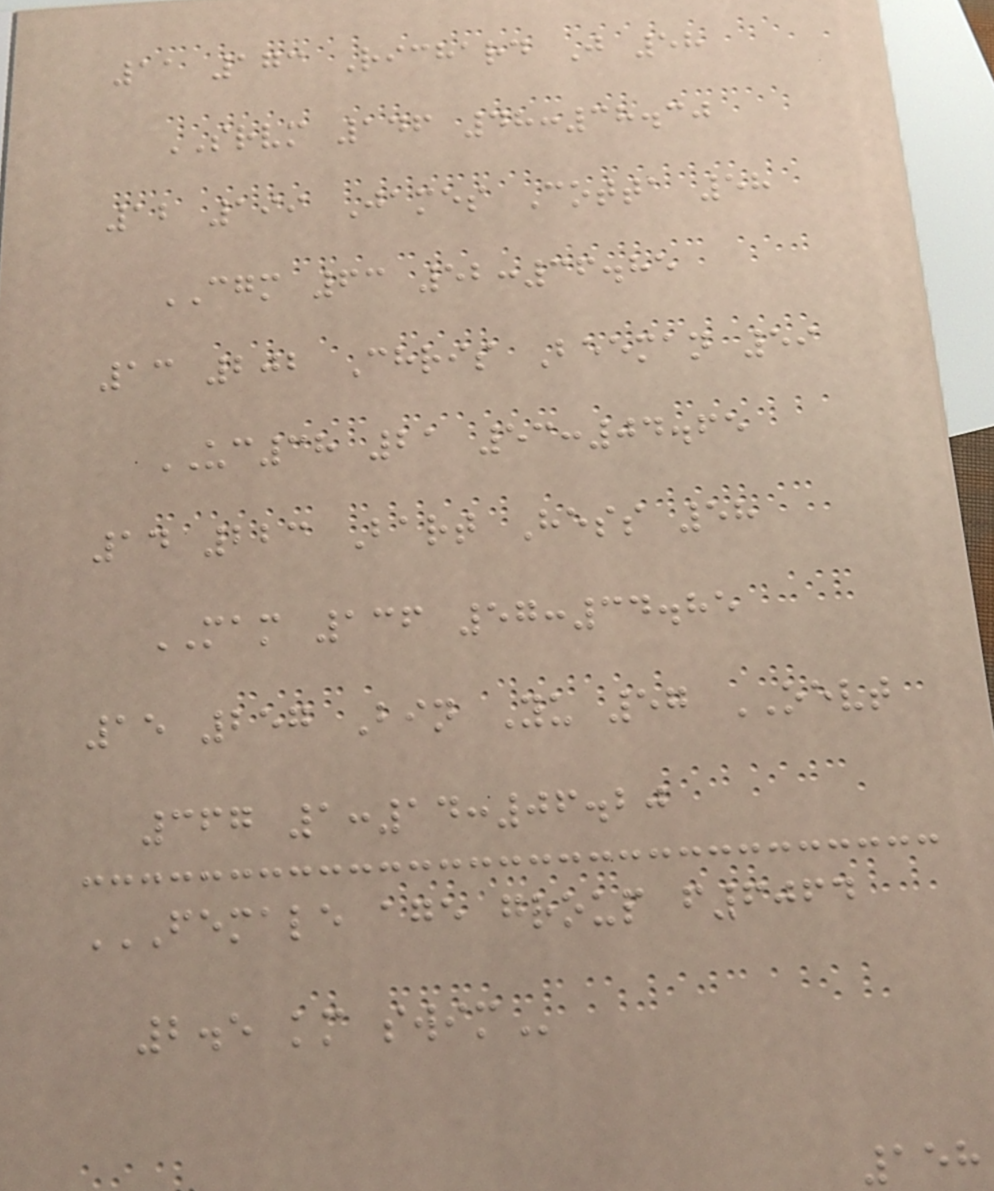11 173 Richard J 58
SRVM 146 48:38.30
12 199 James Cotta 58
CGM 63 52:36.85
13 202 Chris Beeman 59
UC38 21 53:04.65
14 223 Bart Hess 58
MAM 136 57:34.85
15 257 Bin Yu 57 OEVT
367 1:14:06.20
FEMALE AGE GROUP F6064
2.5 KM SWIM
158
